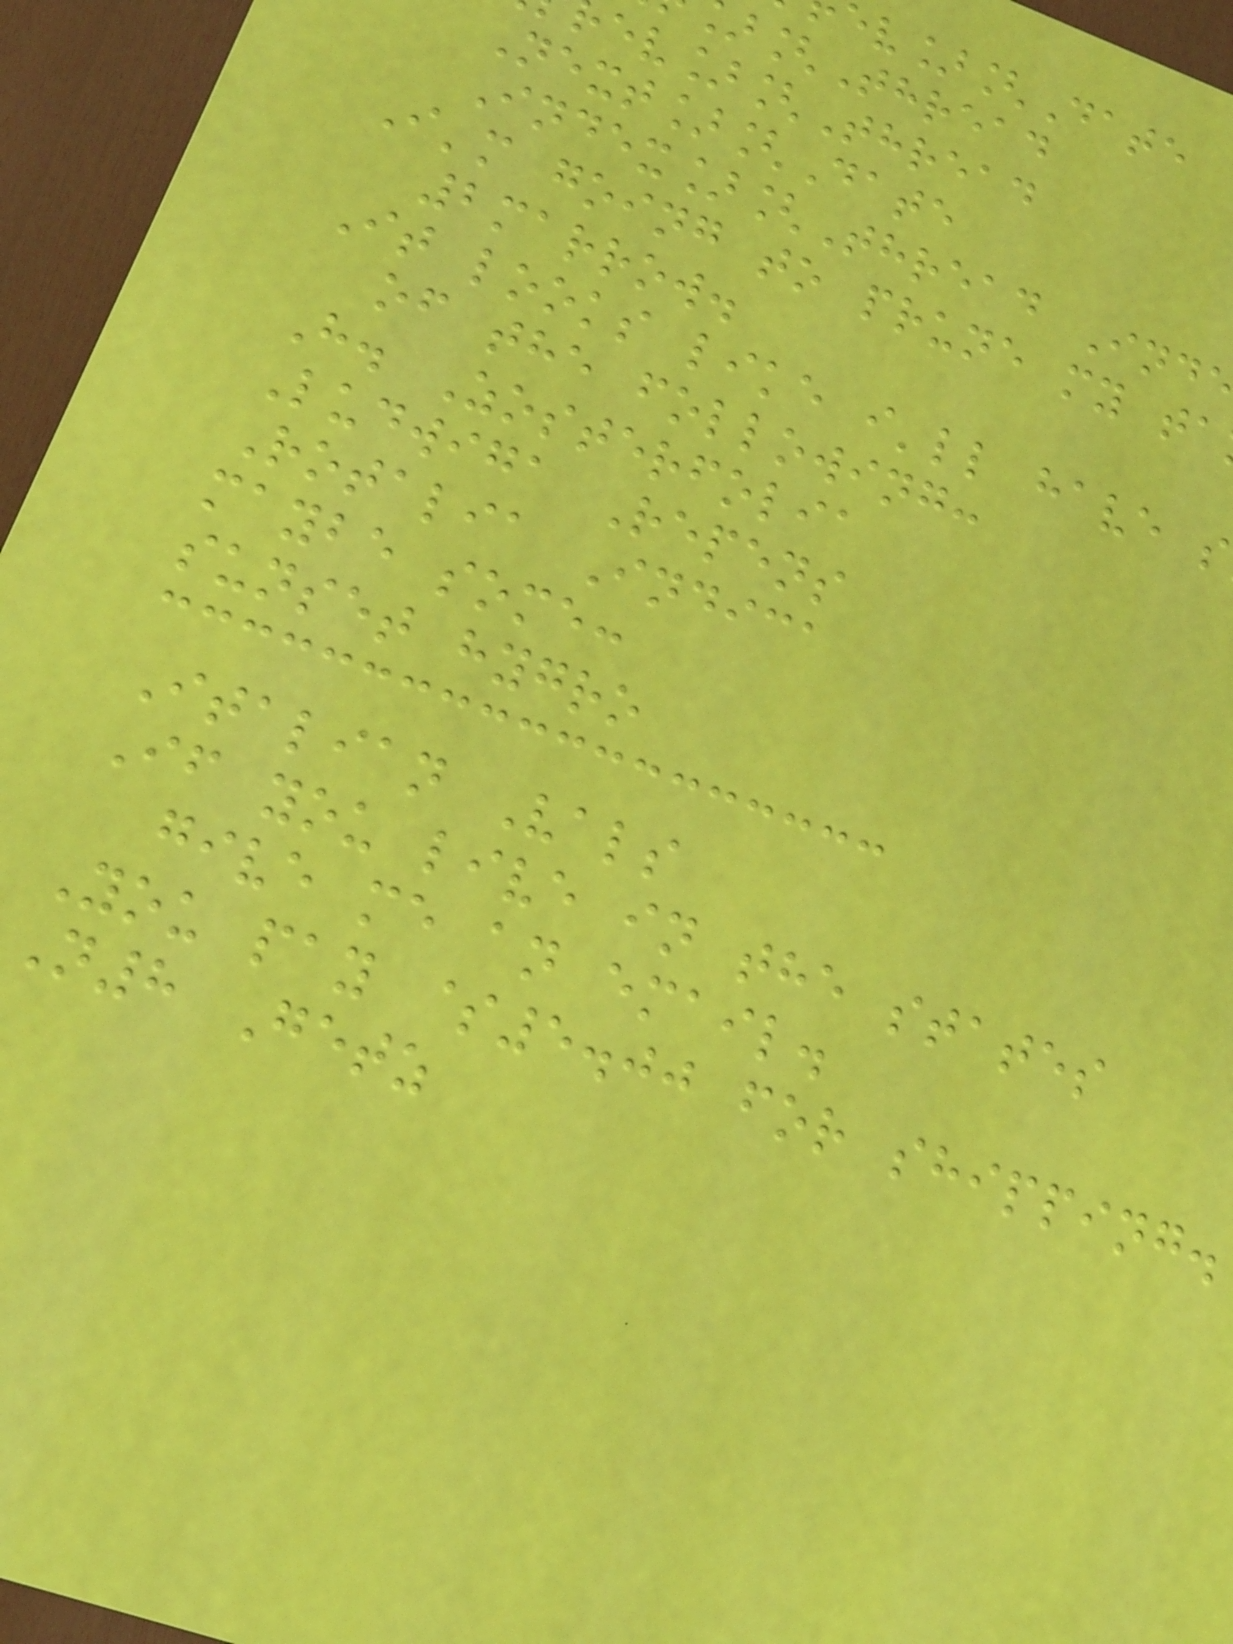ev][Date
[Thread
ev][Thread
Next][Date
Index][Thread Ind
I'm going to prune my ta
2marrow.
It looks like i'll have s
of the following:
H. Zosterfolia
Ludwiga Repens
Rotalia Indica
maybe some:
sunset hygro
Italian Vals
If you live in the states
give me an email.
You pay $5.00 for shipping.
N8 Getz
